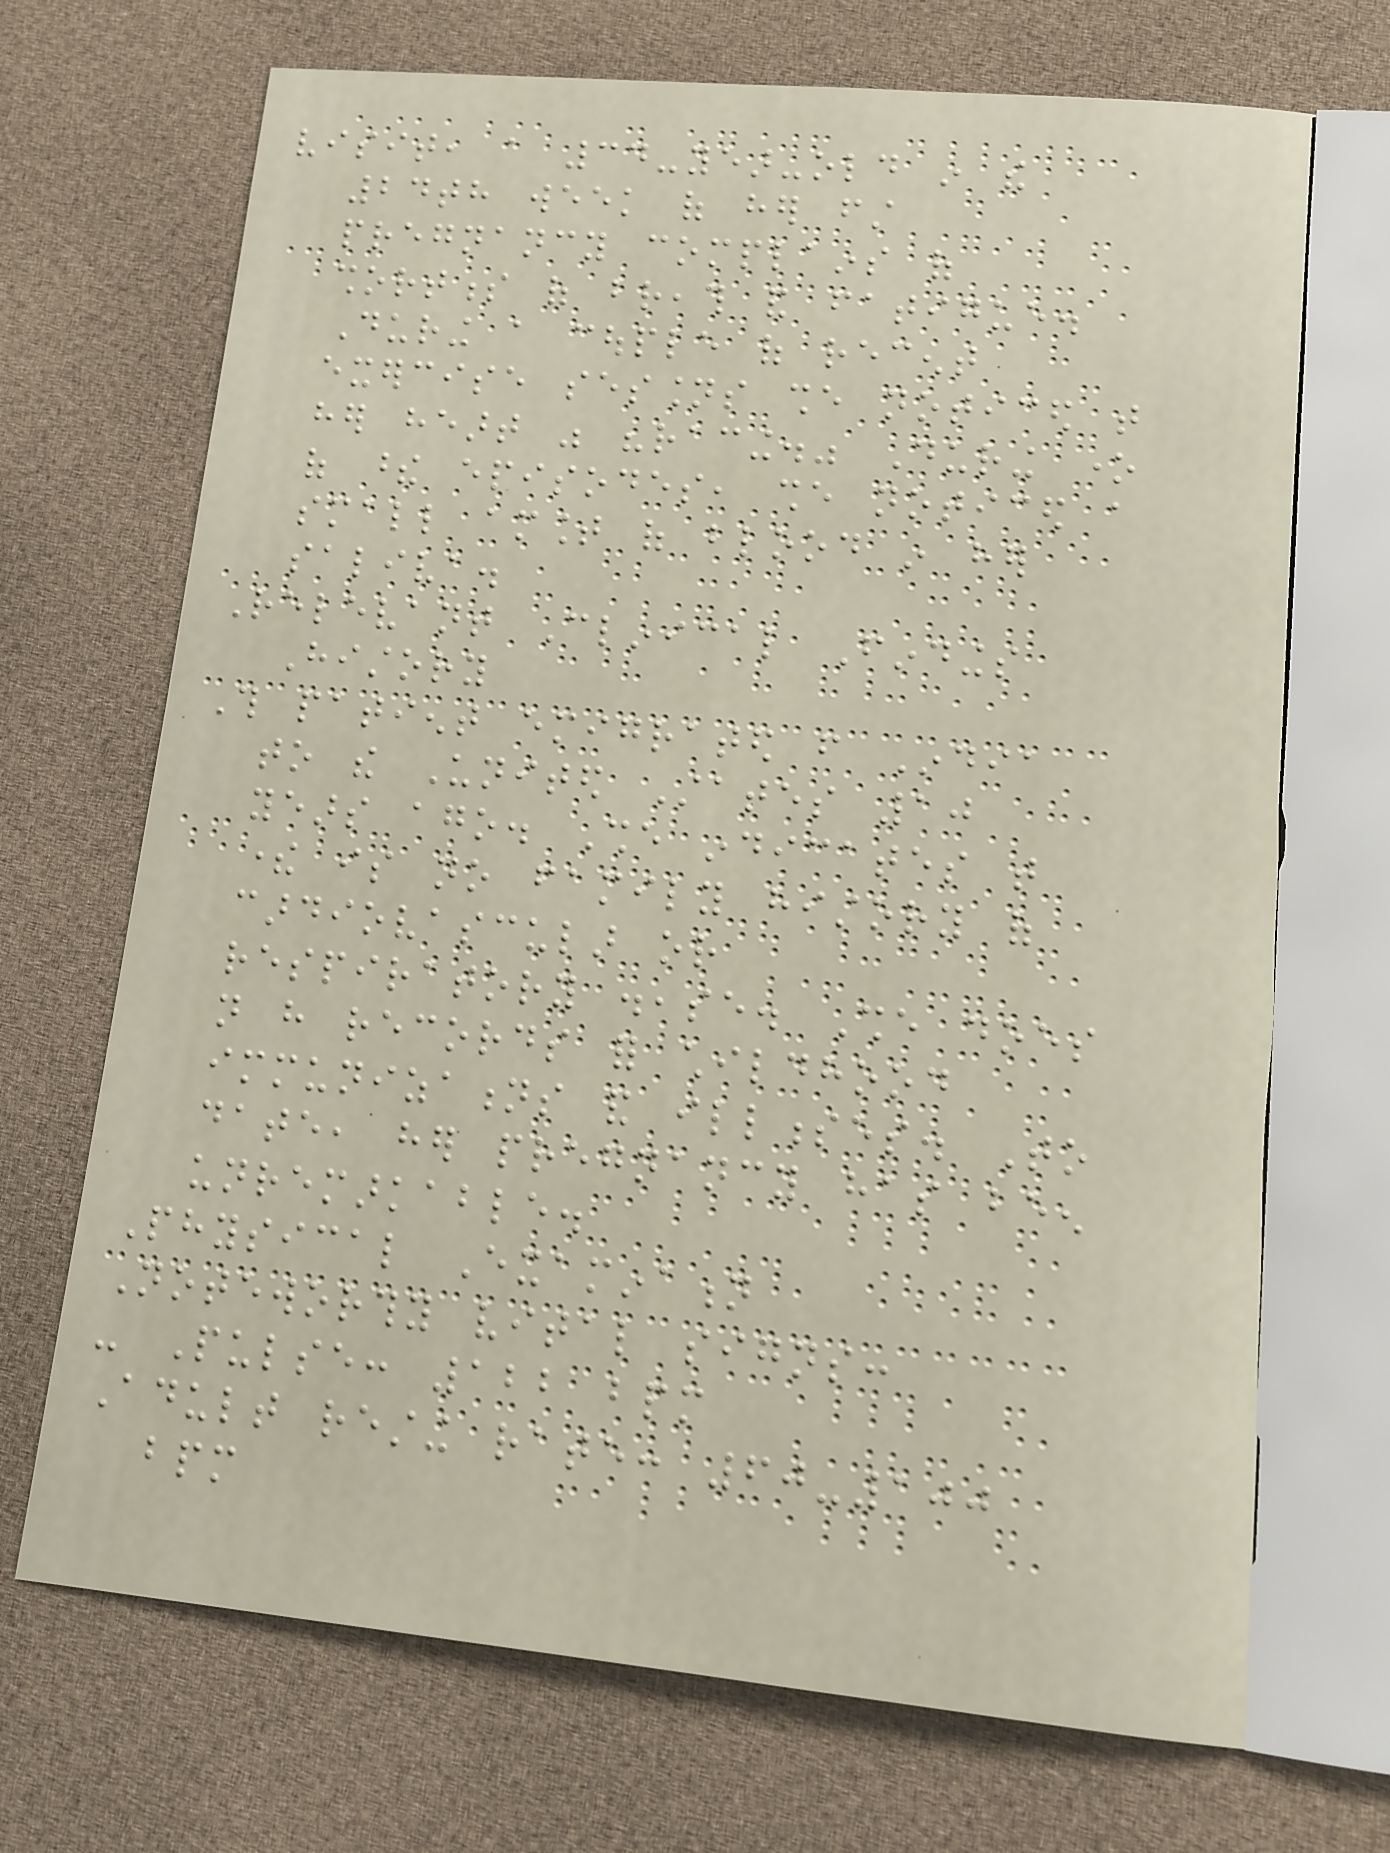visit, a 34-year-old in the
24th week of her first
pregnancy complains of
shortness of breath and fatigue.
During a couple of recent
exercise sessions she noticed that
her heart was "racing." During one
of these episodes, she noticed a
small amount of blood in her
saliva.
Relevant Clinical Findings
History
This patient emigrated from India
to the United States 10
years ago. She indicates that
there is no family history of
cardiovascular or
respiratory disease. She does
not have records for childhood
immunizations and illnesses. To
date, her pregnancy has been
unremarkable.
Physical Examination
Noteworthy vital signs:
- Pulse: 122 bpm
Adult resting rate: 60-100
bpm
